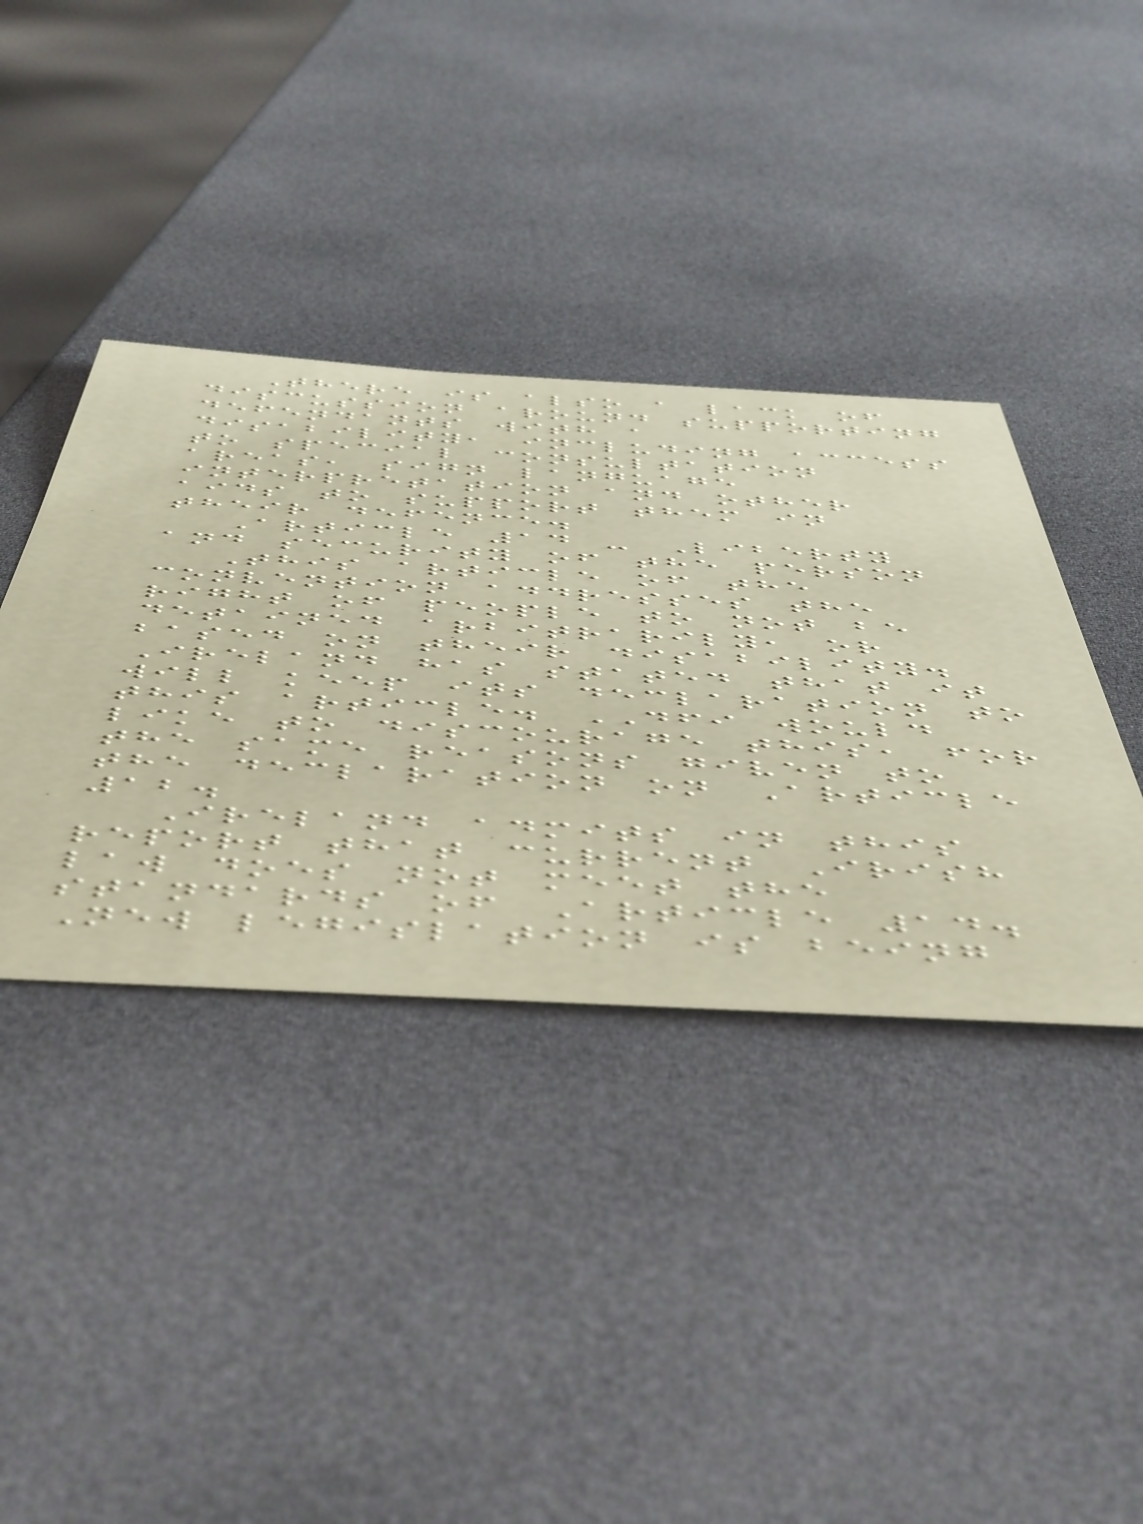There is also a lack of
discussion around supporting
defendants with a
disability, including access
to special consultation
areas, sign language
interpretation and other
aids to support them in
their defence.
Article 14 - Liberty
and security of the person
This article of the
convention addresses the
right of people to not be
detained arbitrarily, or
based on their disability.
Ireland has stated that it
will keep its declaration to
this article. DFI would
like to discourage this, for
the same reasons given to
the declaration on Article
12.
Ireland admits in this
report that current Irish
law does not meet the
standards of Article 14.
New legislation is being
